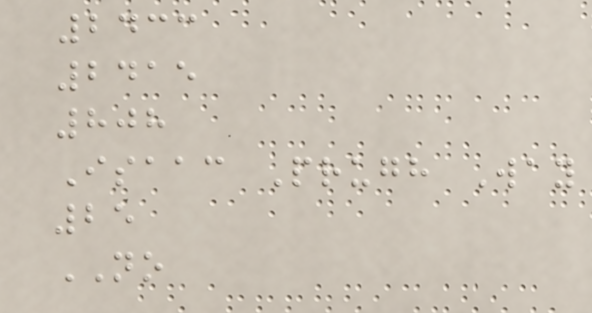2433
2415
808
Isaac Prugh Way
25
NO
